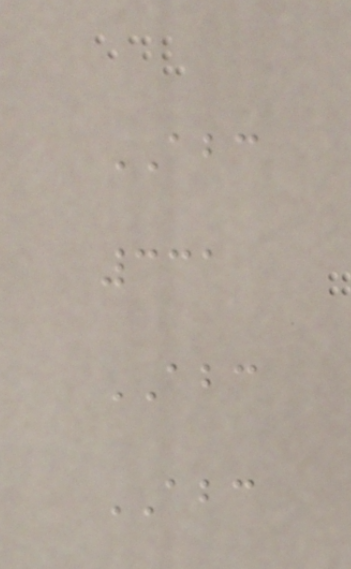ABC
331
ABC
ABC
